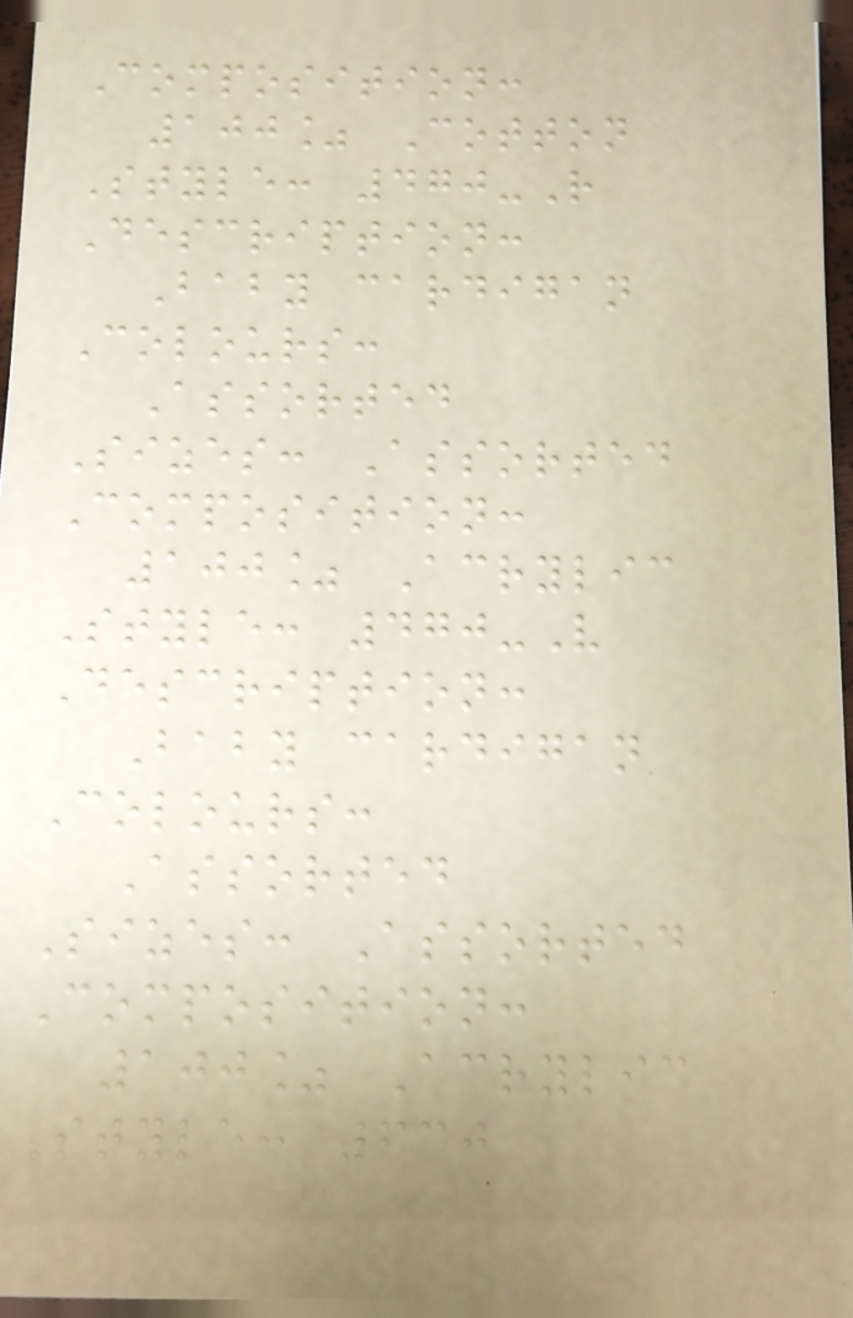Composition:
100% Cotton
Style: 470-R
Description:
Baby cardigan
Colours:
Assorted
Sizes: Assorted
Composition:
100% Acrylic
Style: 470-V
Description:
Baby cardigan
Colours:
Assorted
Sizes: Assorted
Composition:
100% Acrylic
Style: 630
